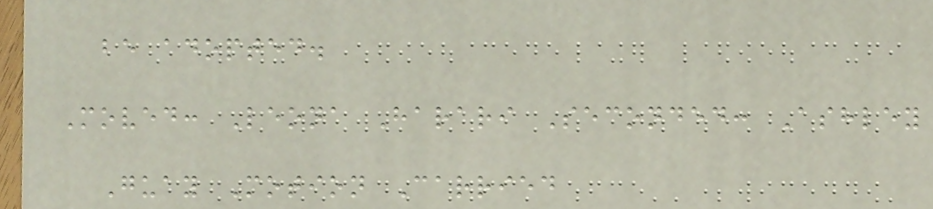be adopted.
Moved: Leona Harari Seconded: Ashley
Guay Motion Carried
